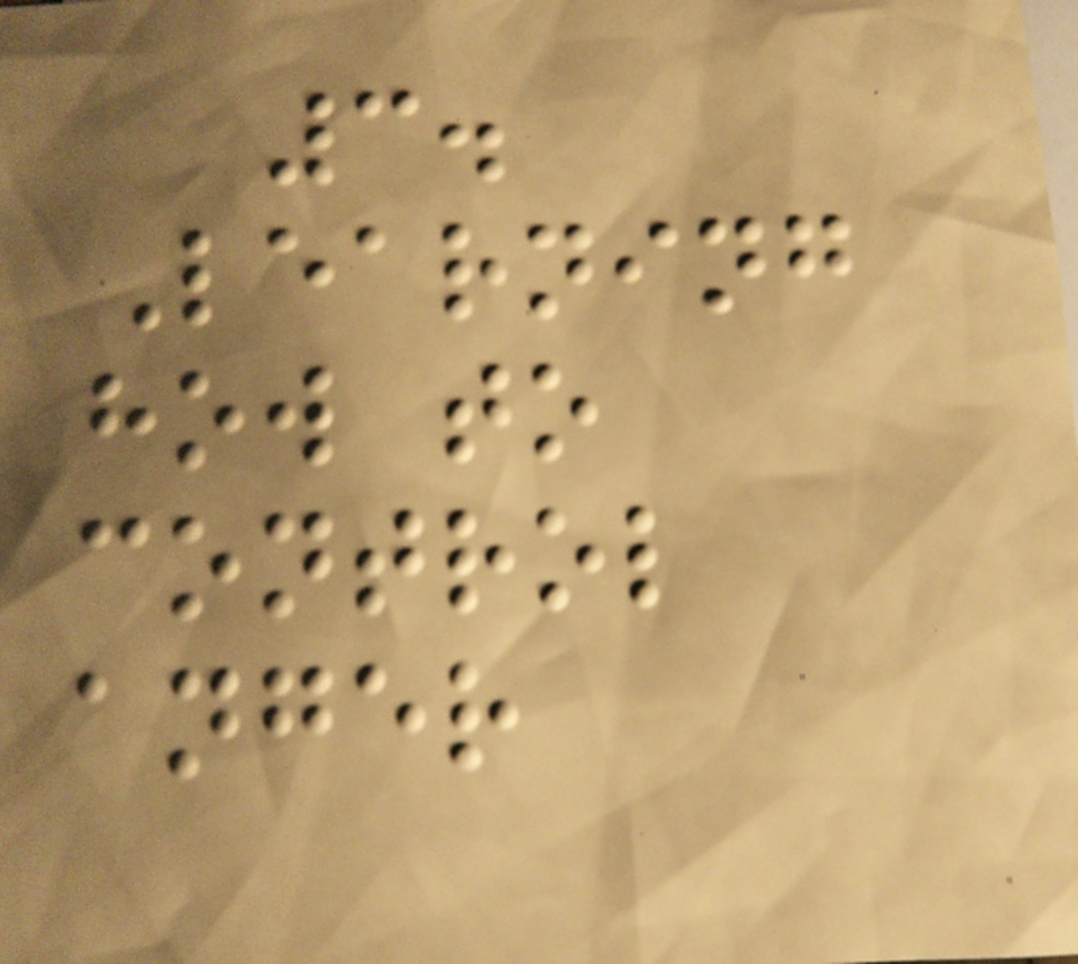3.
Learning
how to
control
anger
